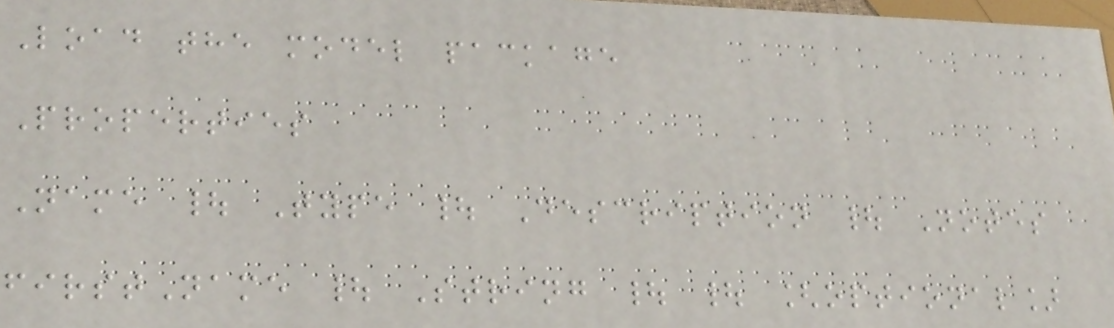Load the model package
Properties
Name | Type | Description | Notes
firstName | String | | [optional]
